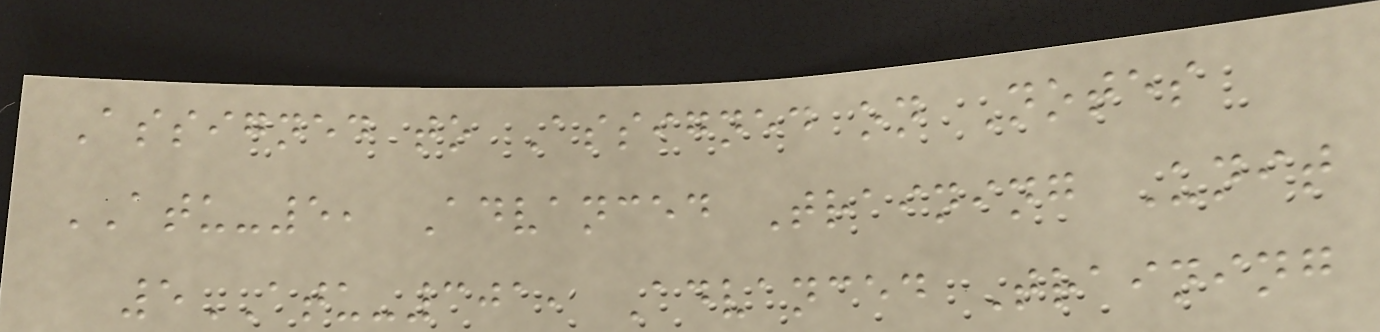Assigned to Assigned on Notes
ATU-5, Advanced Training Unit
5ATU-301, Advanced Training
